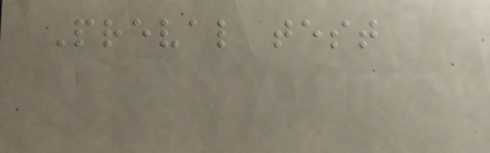Preval test
